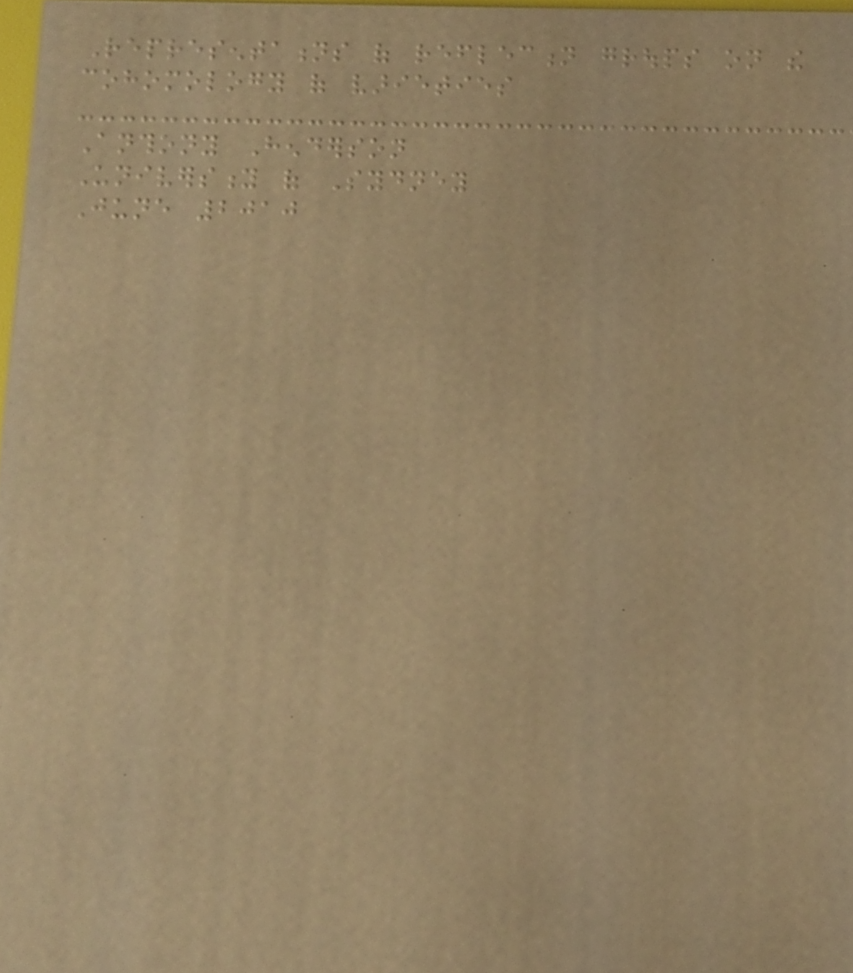Representations of reflection groups on the
cohomology of varieties
Anthony Henderson
University of Sydney
June 2010
